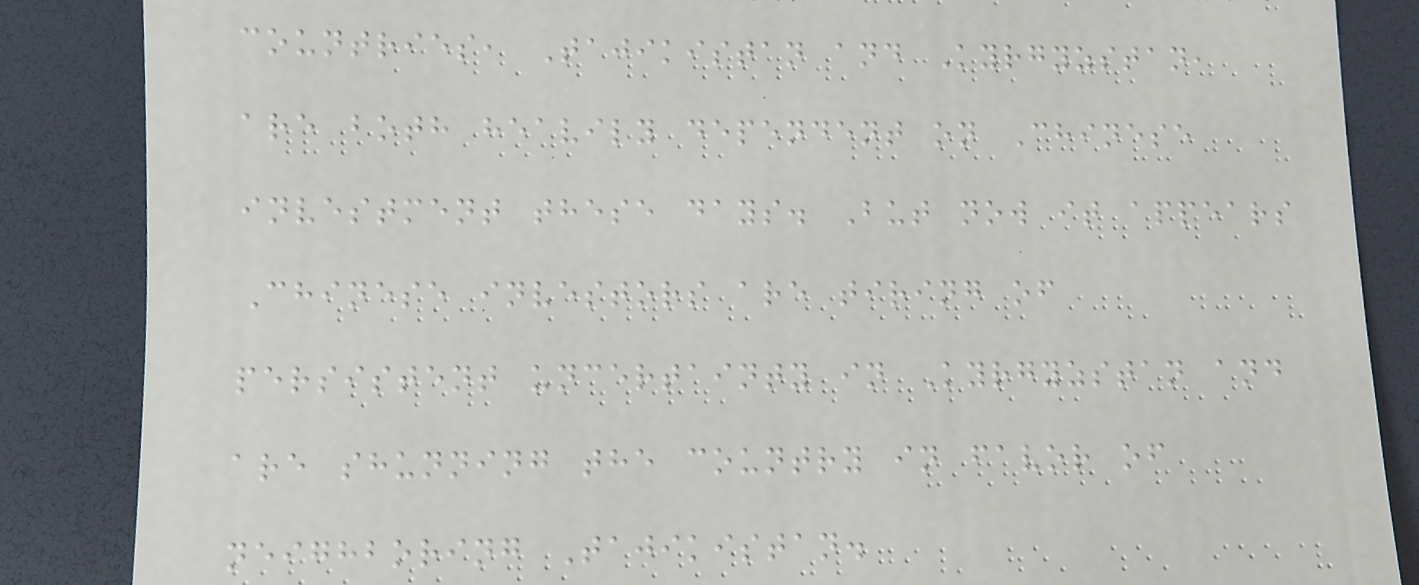countries, Tajikistan and Kyrgyzstan,
are both heavily dependent on Chinese
investment these days. But now it appears
Chinese investors are tiring of
persistent uncertainty in Kyrgyzstan and
are shunning the country in favor of
neighboring Tajikistan.
